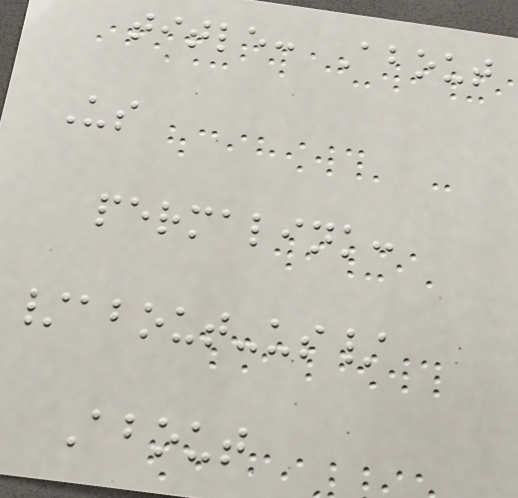title: About
Us
permalink:
/about-us/
About
